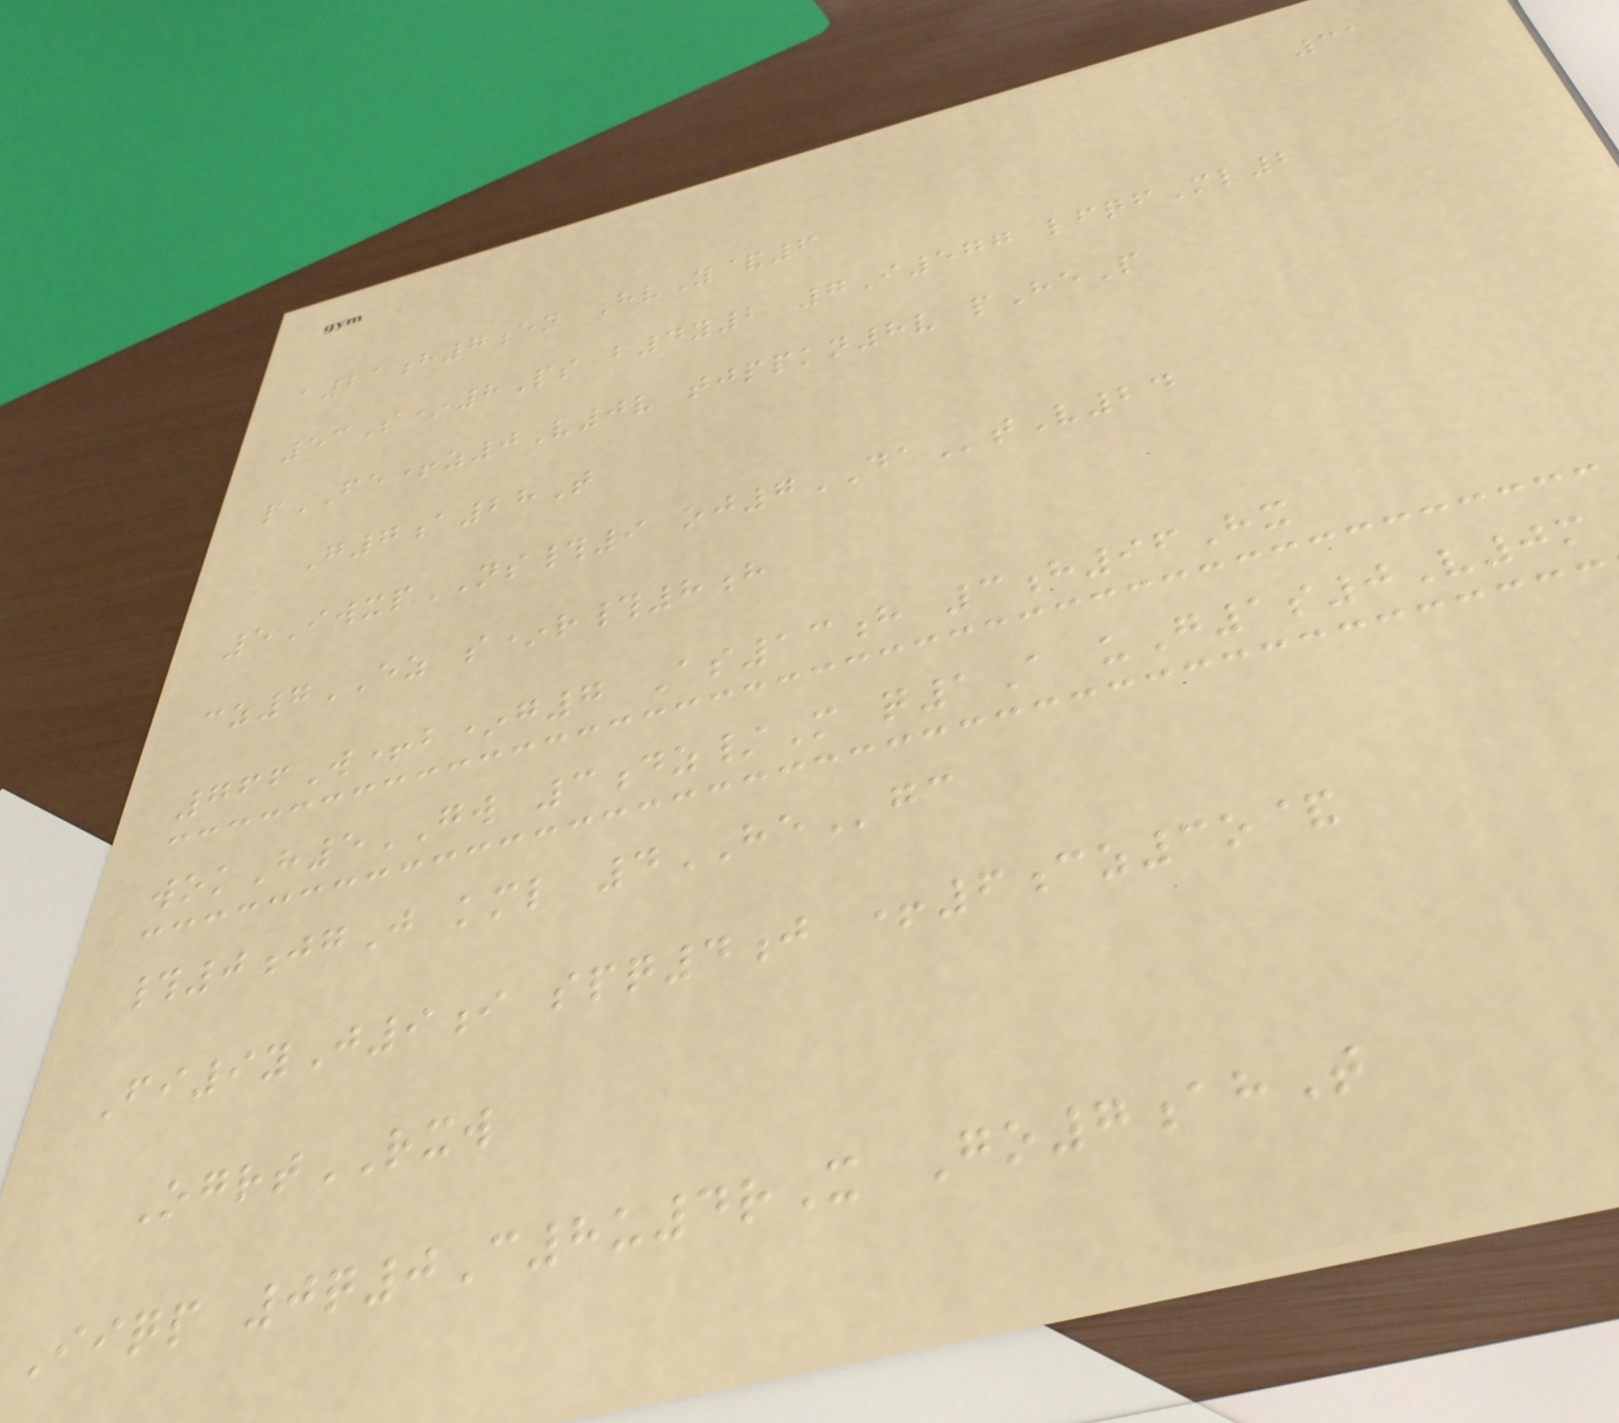31
a21h7en HvY&6
53S*8Ps b4y2 7I577 lfqfMl2
pFE+z0V0v tjppkn8v pHeP
G7a28T
5IwxpNS#9 oj7DAtV24
cz7EZ s*r#8h
766W+b*g7 As13h 3h96Hx
wokH5GW 3dz/M q1A uG1s0V0m
#0jgJ kml 4HEgc
Fi9yJ9i spq4j +6cz3o&
OgrtRXW
Iiqp 0q0C8u4rX Go7ahT
